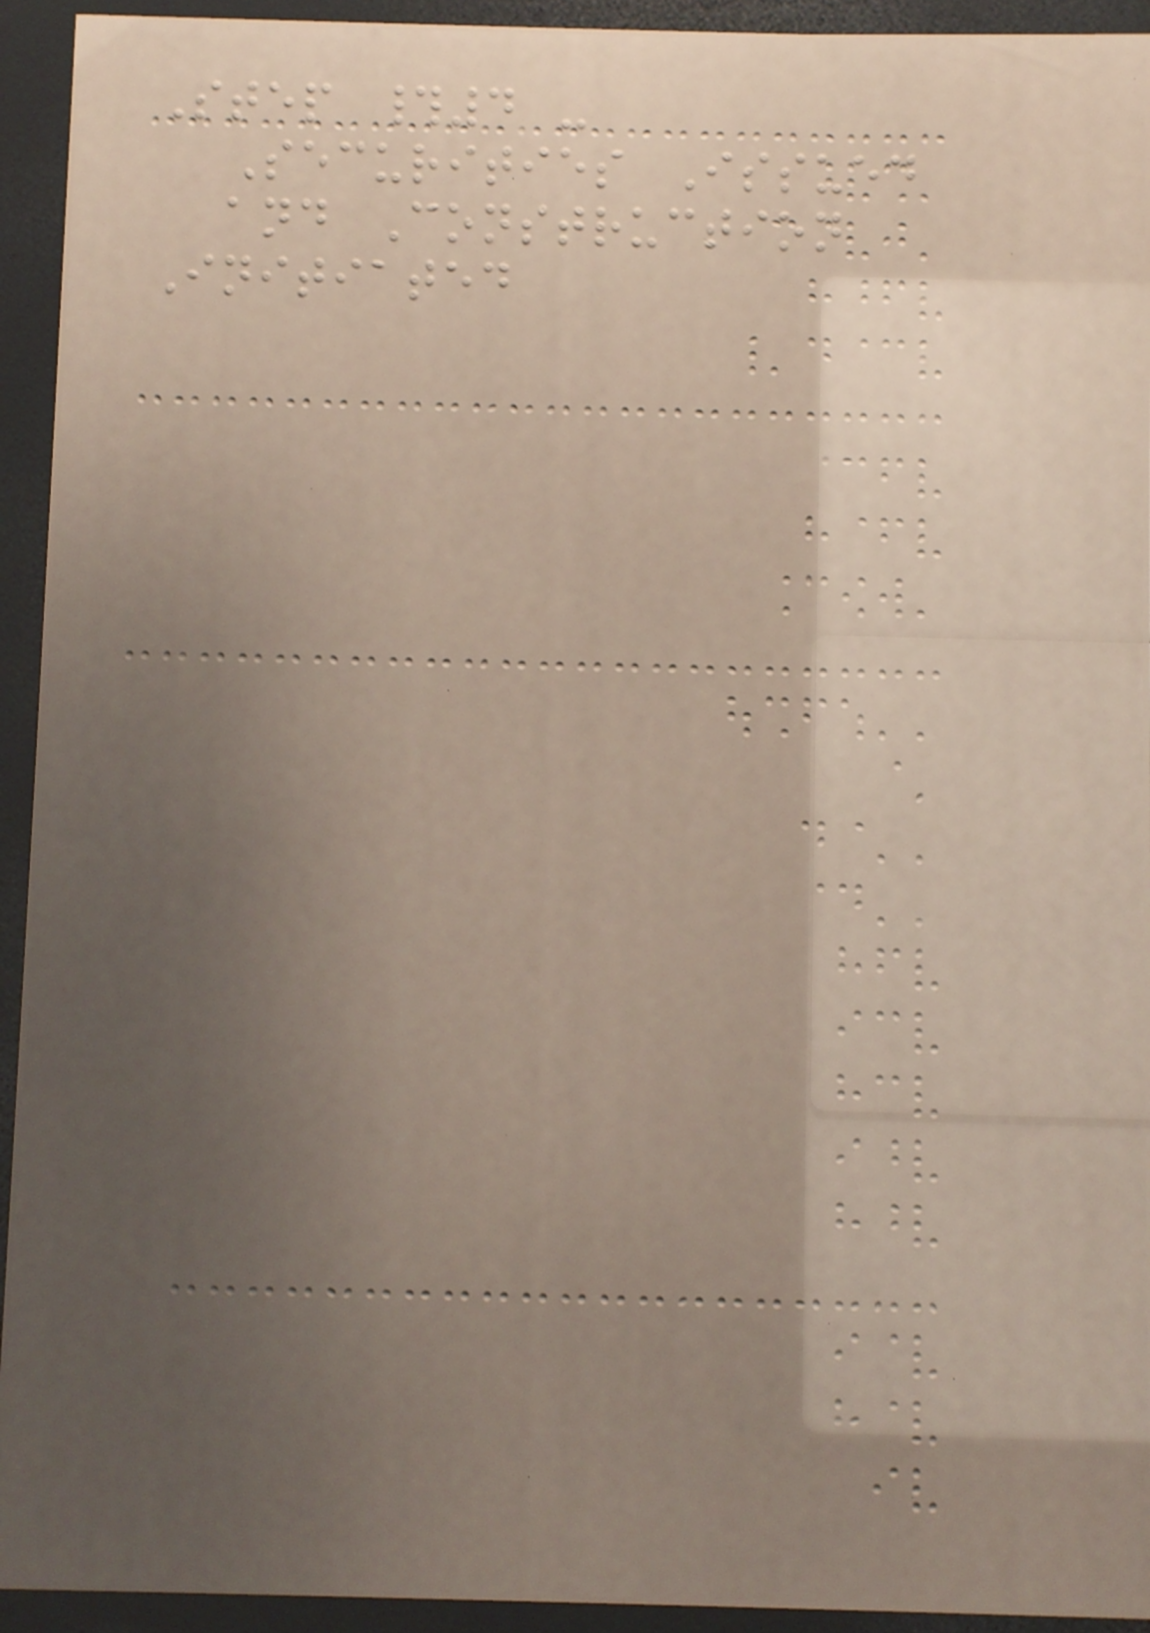Step #4 -
Securities Issued
and Construction
Initiated
